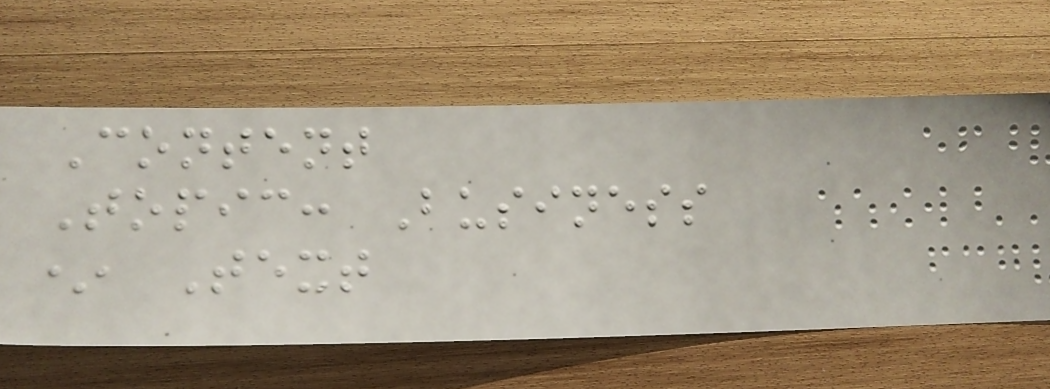Content
Topic: Business
* Text
